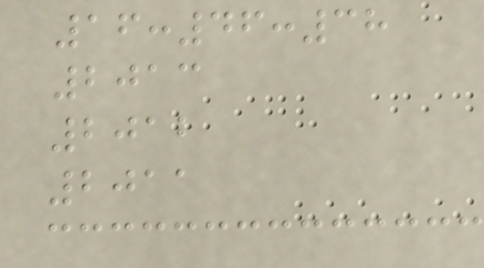16:46:38
2013
2012
2011
